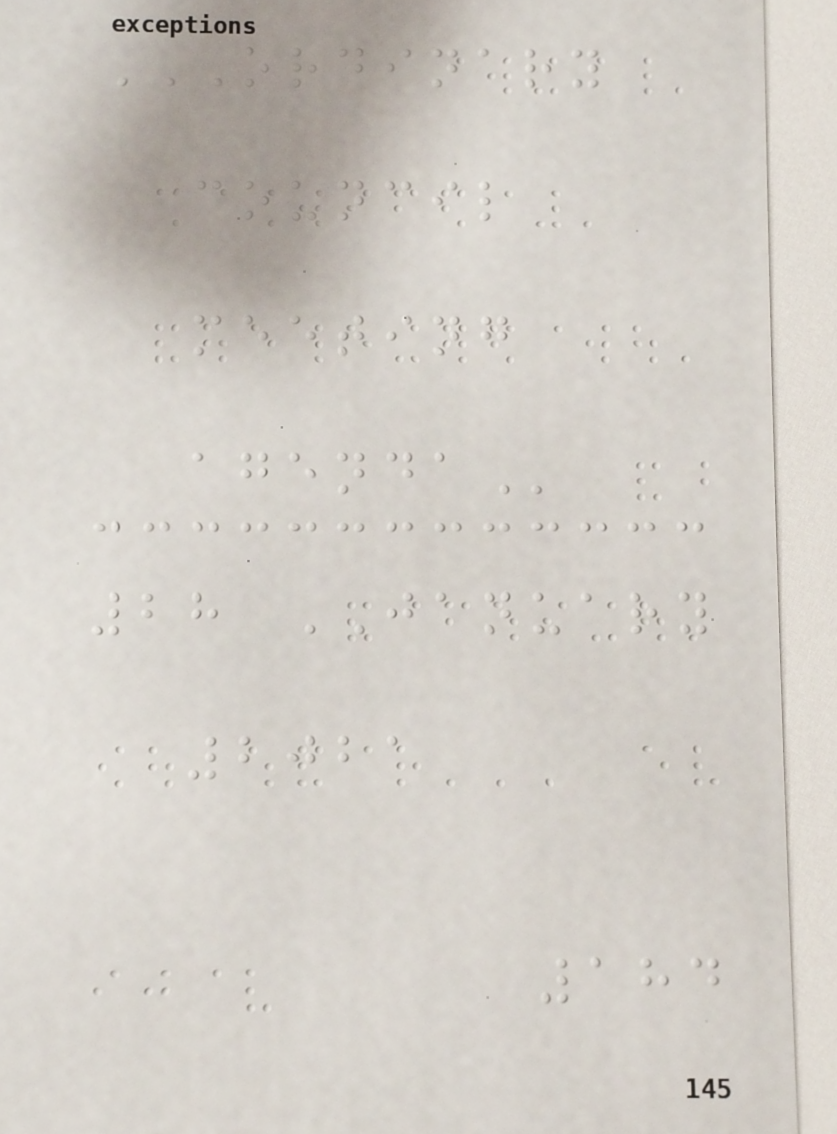ORDINARY
COUNCIL
MEETING
AGENDA
28 JANUARY
2021
184
